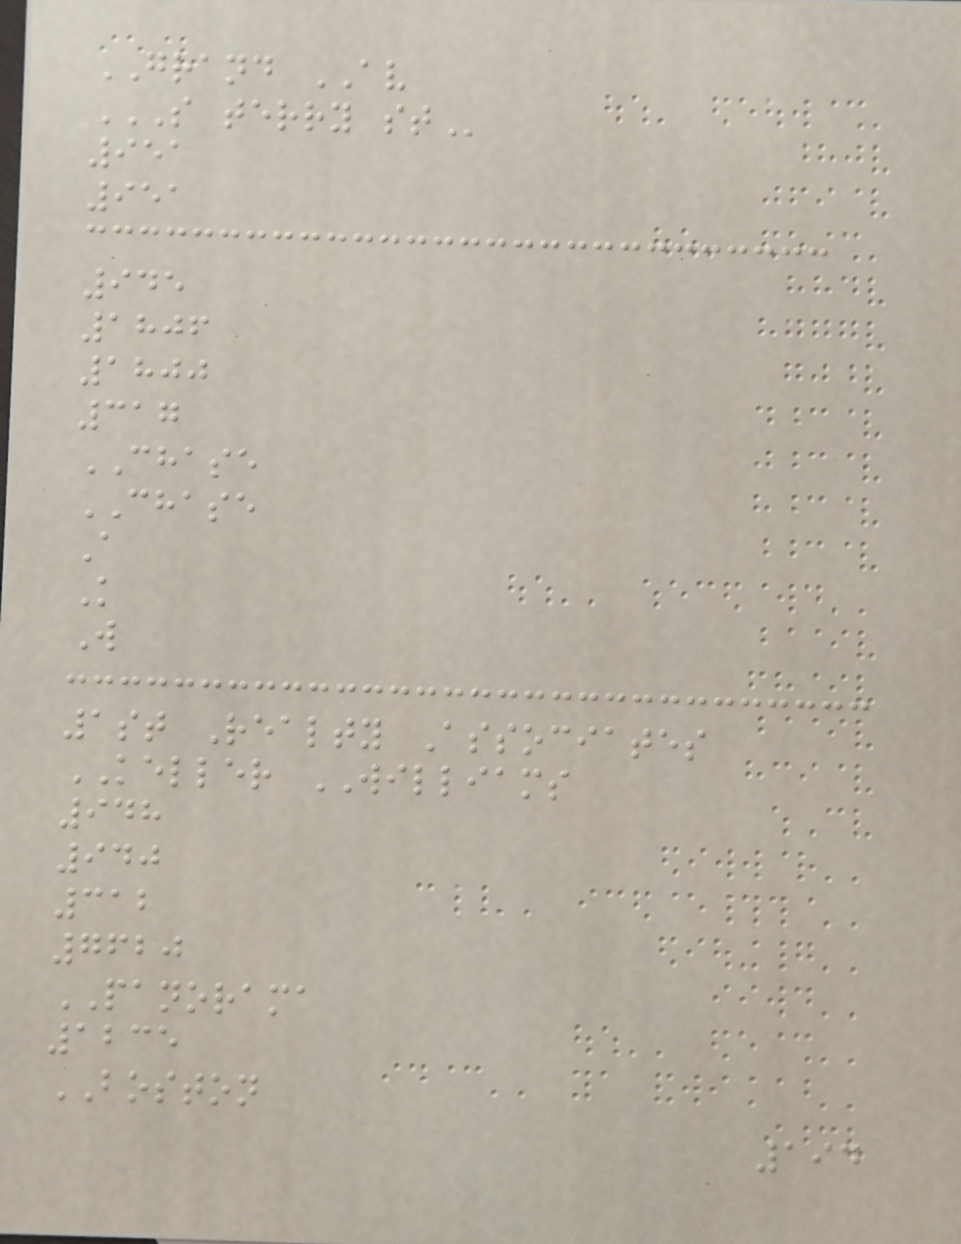GRAND AV
S TERRY ST
951
951
945
1806
1800
317
CHASE
CHASE
A
K
W
1st Realty Associates
KELLER WILLIAMS
948
940
312
7620
PANORAMA
1235
BOSTON
194
